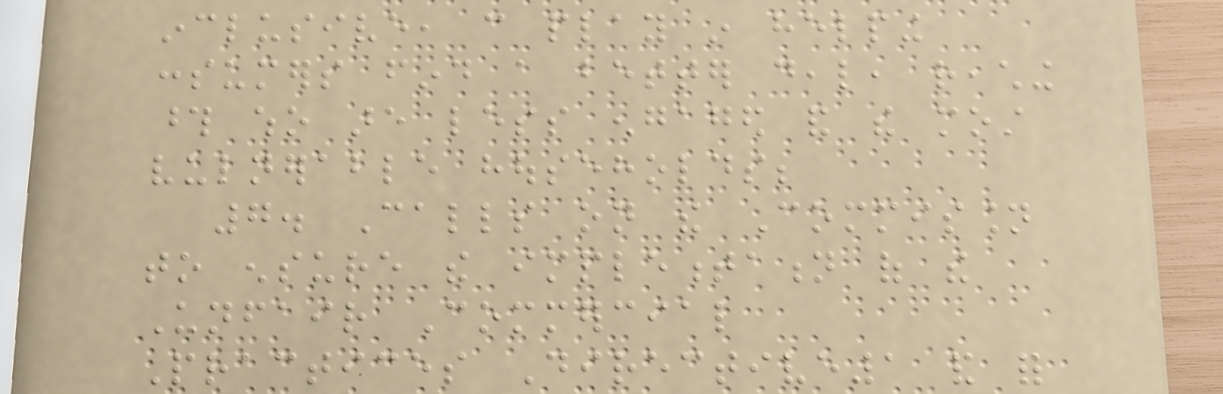inclusive, can play in helping
consumers find a better deal, reaching
those who are less engaged and the most
vulnerable households;
7. Calls on the Commission
to ensure the implementation of the
Unfair Commercial
Practices Directive1 and for
